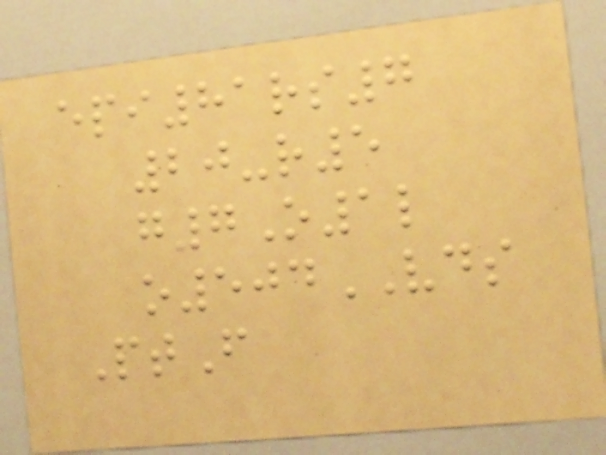epi81rs7
20-r5
g7O1l
o504VDS
PtF
